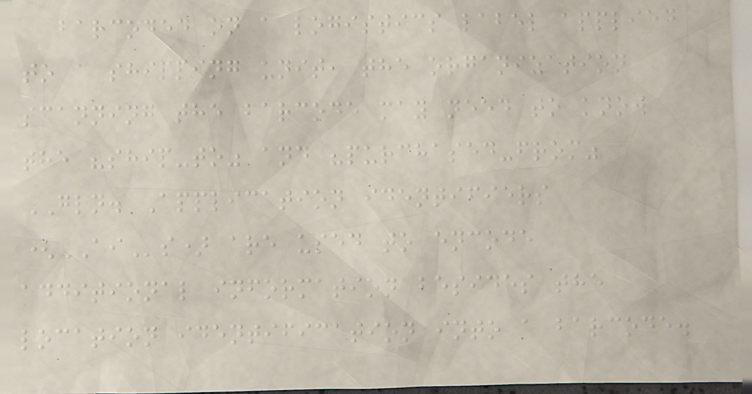barcoded on a logistics label applied
to a shipping unit, the organization
scanning the barcode may need to know
the "ship-to" and "purchased-from"
GLN. Application identifiers
(AIs) are used to encode
additional information besides the
location identification into a barcode.
